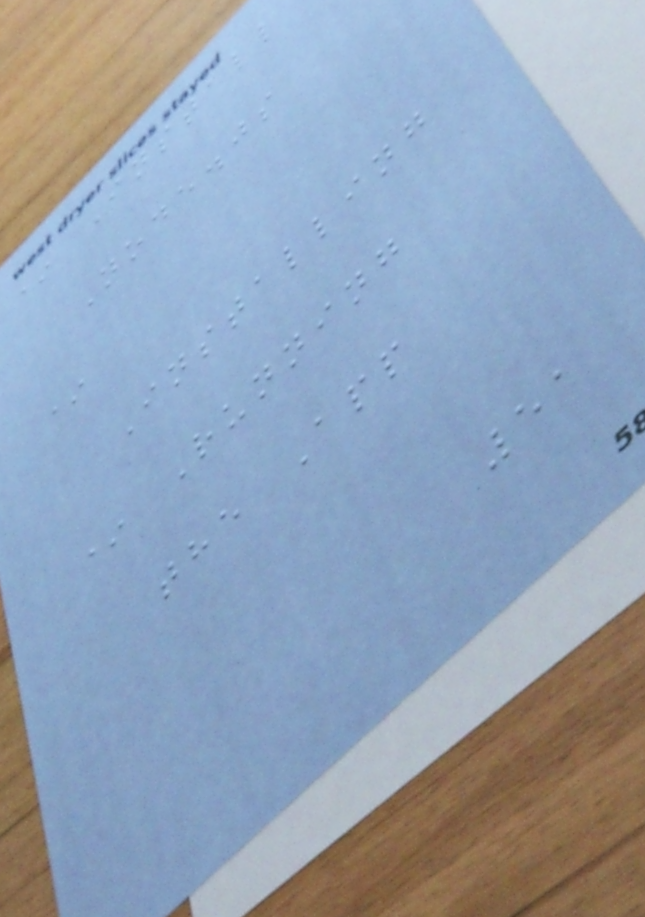* Install
Node.js
*
Installing
* Running
the App
51
